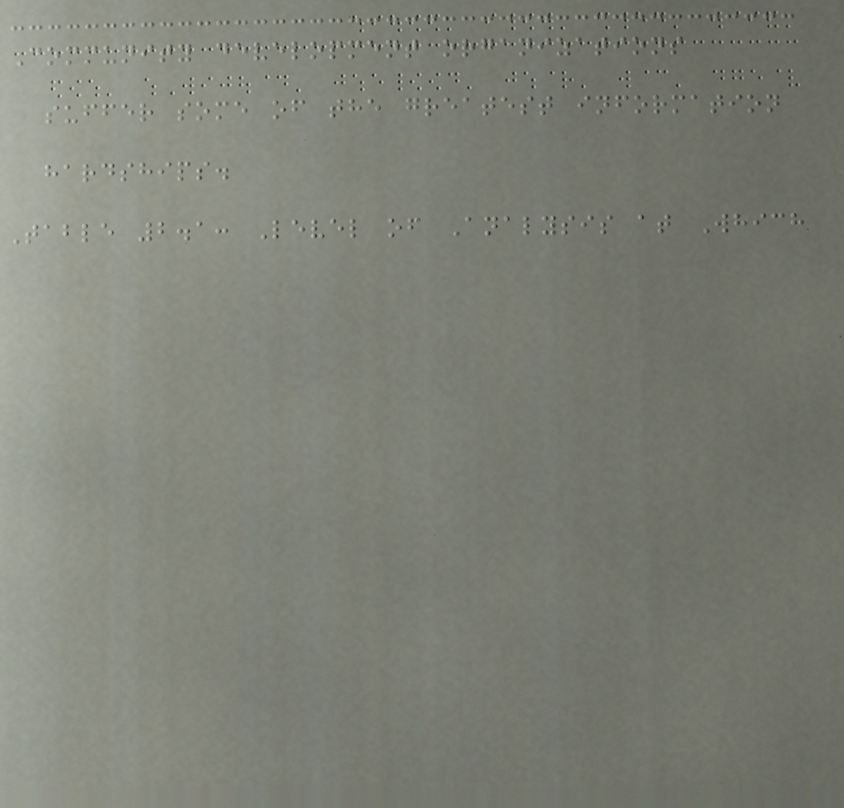Community development organizations
suffer some of the greatest information
hardships.
Table 2.1: Level of Analysis at Which
